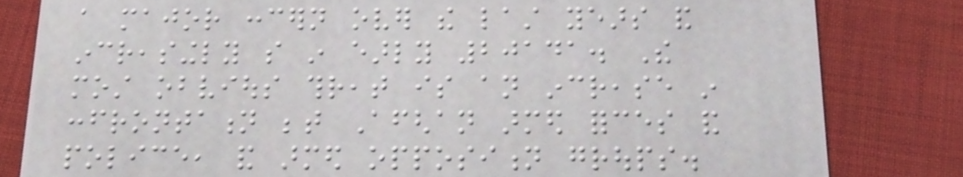a major concern over the last years and
increasingly so in early 20141. The
most obvious threat is an increase in
confrontation between Afghan armed forces and
police, and armed opposition groups.
